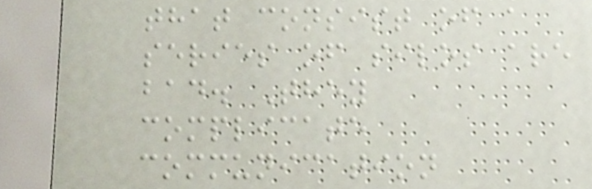that consist of a
series of silos are
bad. They
complicate
communication
